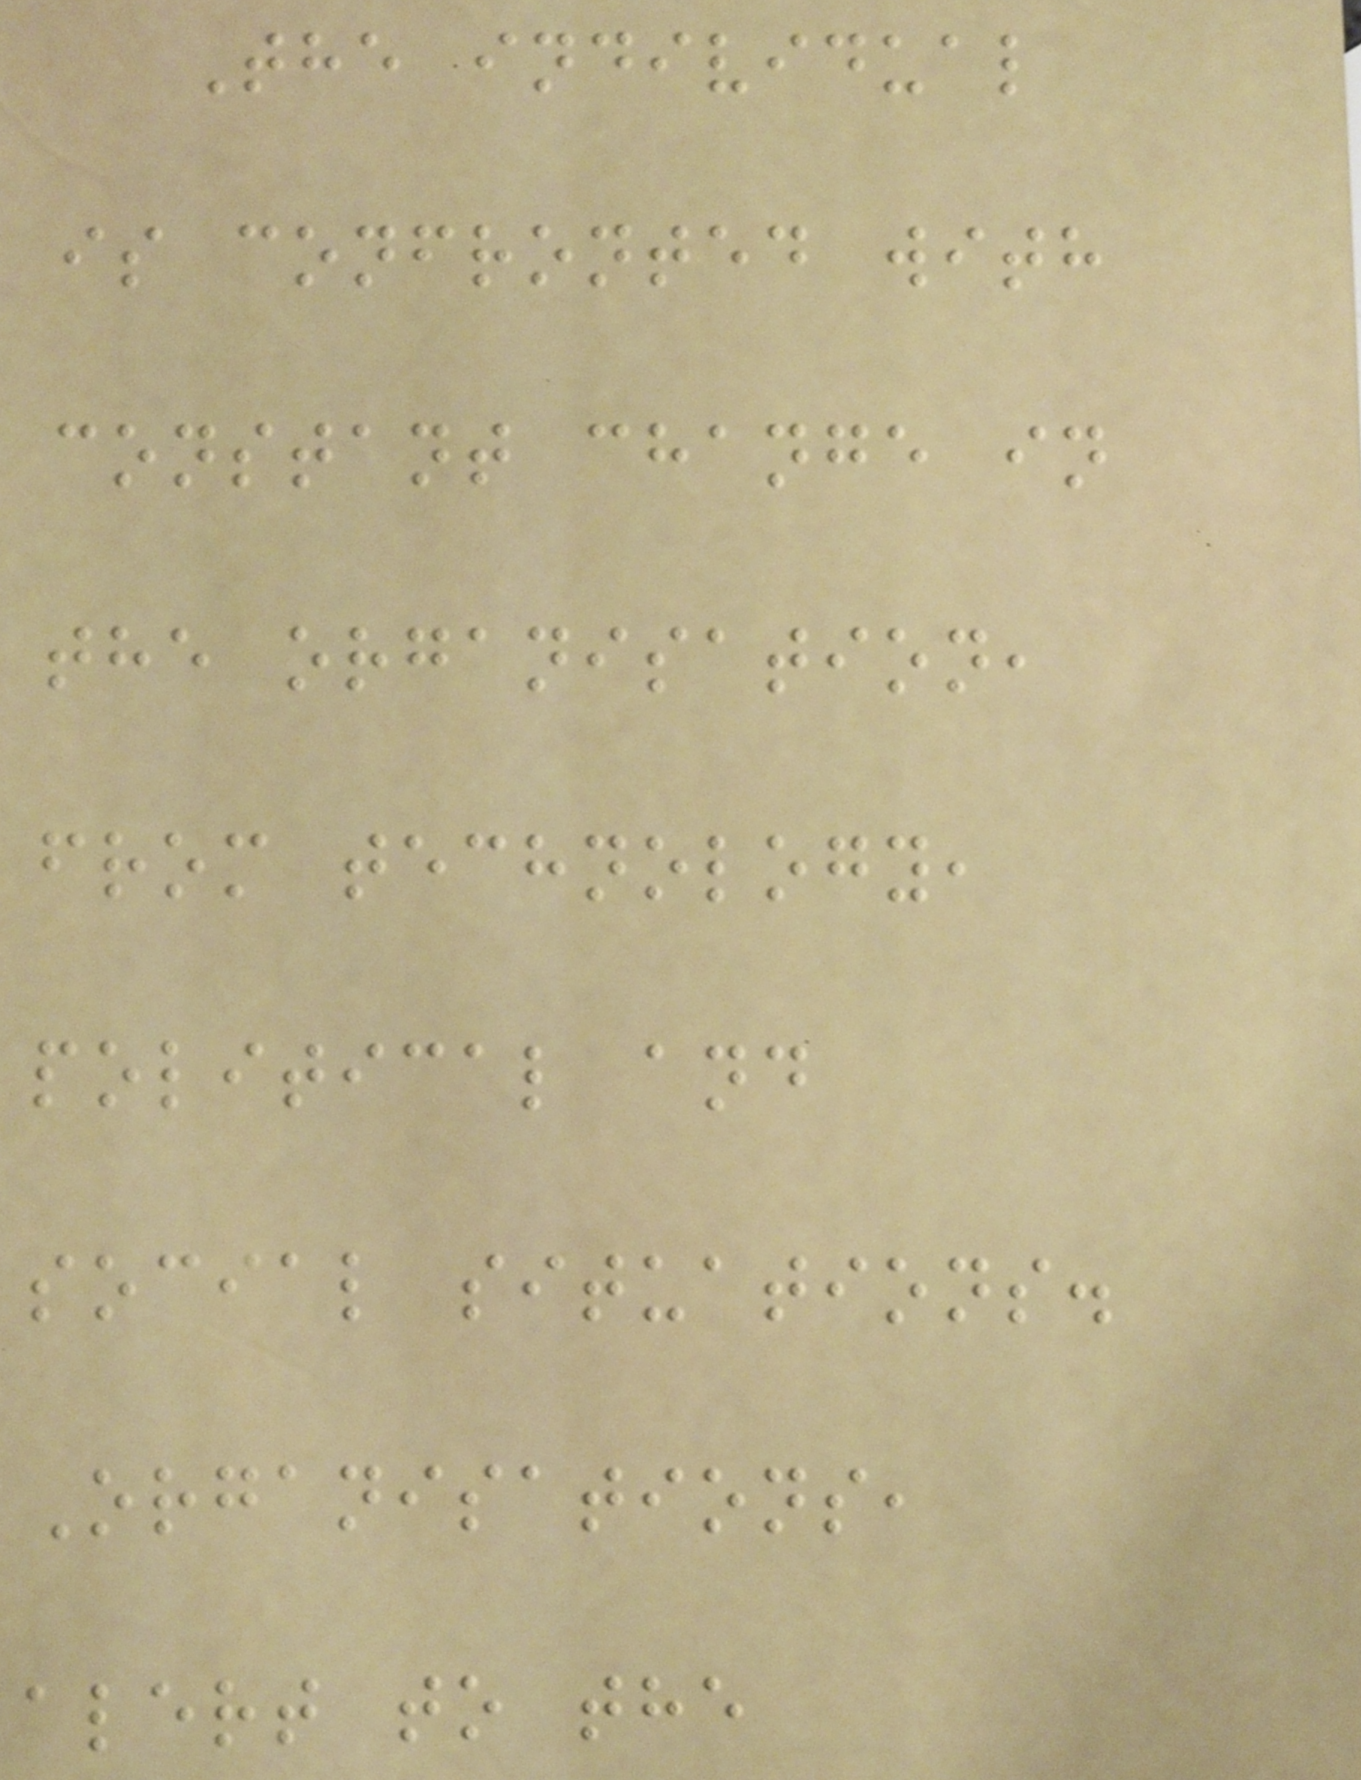The individual
is confronted with
constant change in
the organisation,
from technology,
political and
social situations.
Organisations,
alert to the
